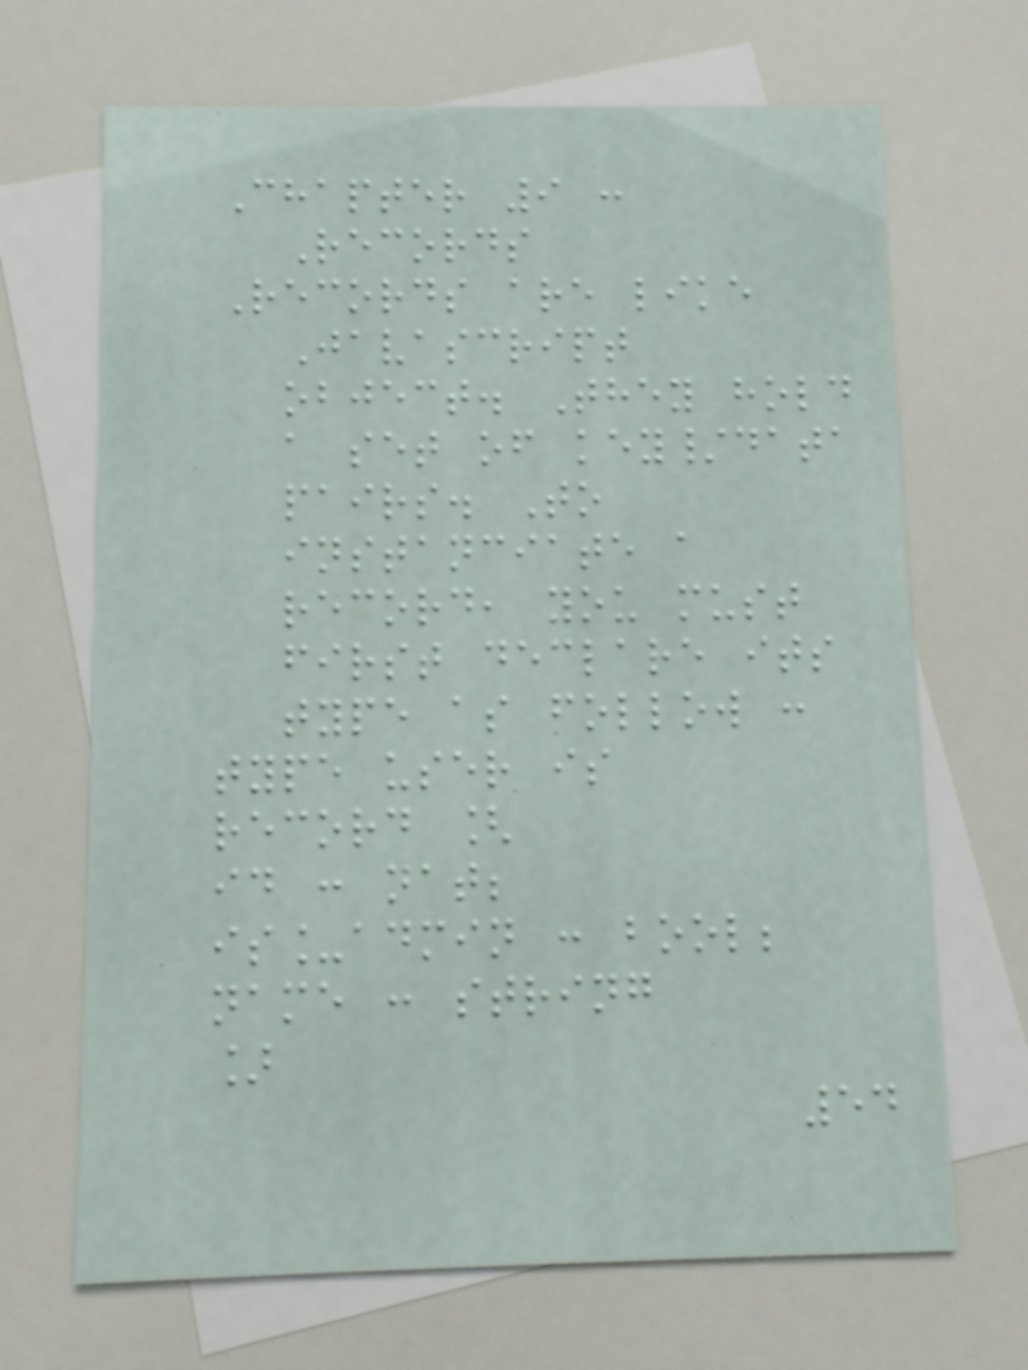Chapter 9 :
Records
Records are like
Javascript
object. They hold
a set of key/data
pairs. To
instanciate a
record, you must
first declare its
type as follow :
type user is
record [
id : nat;
is_admin : bool;
name : string
]
54
